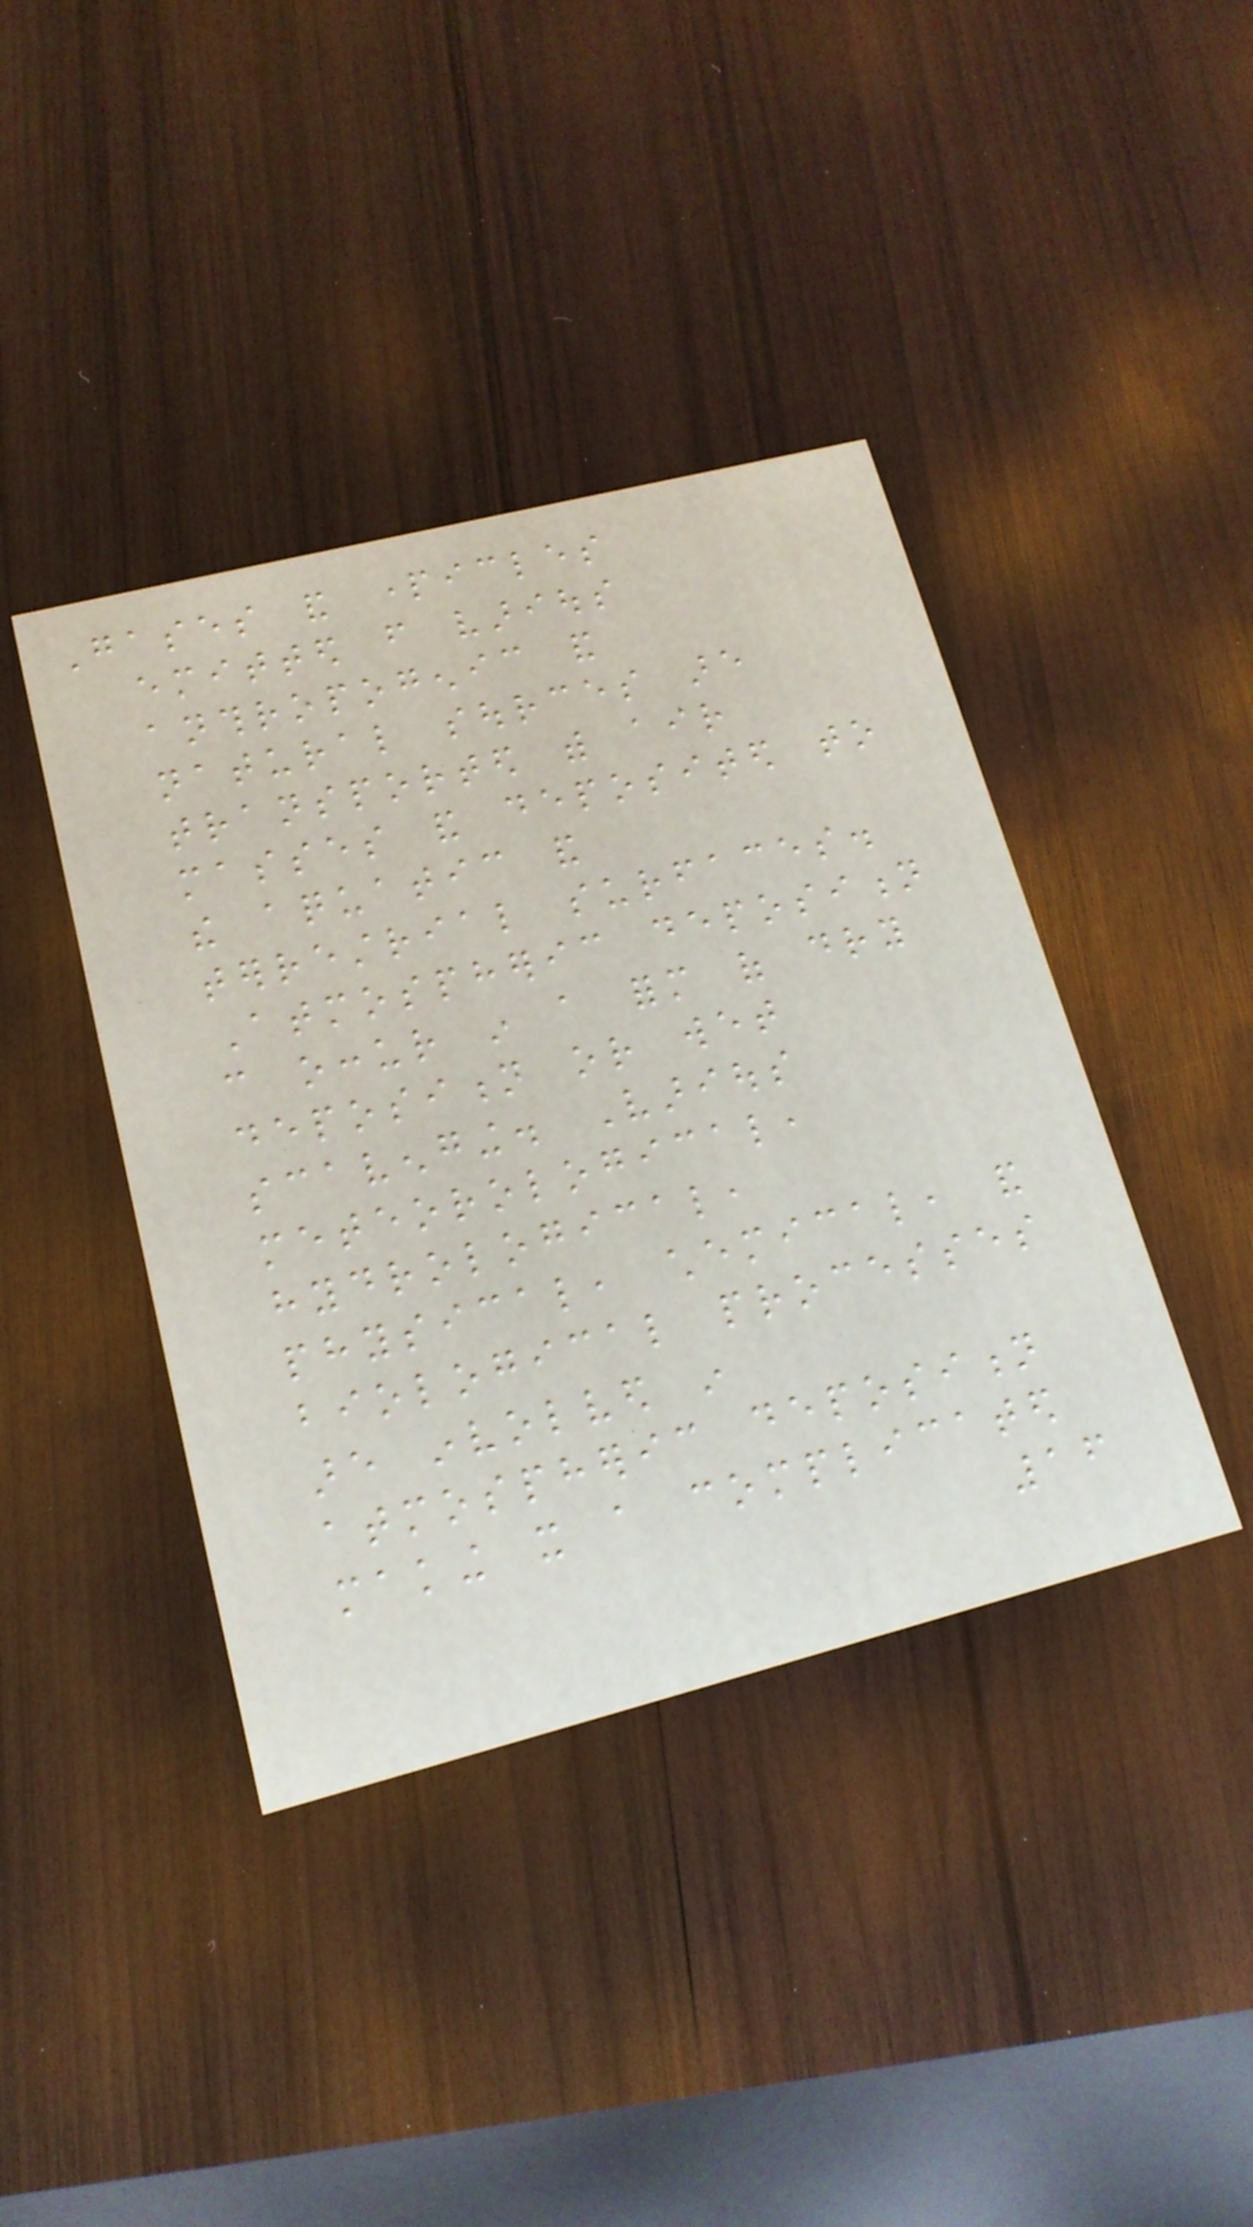Gases and particles
emitted from various
anthropogenic and
natural sources are
transported with air
masses and deposited to
the aquatic and
terrestrial surfaces.
Atmospheric deposition
can occur in a form of dry
deposition or wet
scavenging. Various
meteorological,
hydrological,
physical, chemical, and
biological processes
are involved in
atmospheric deposition
making it a complicated
16
